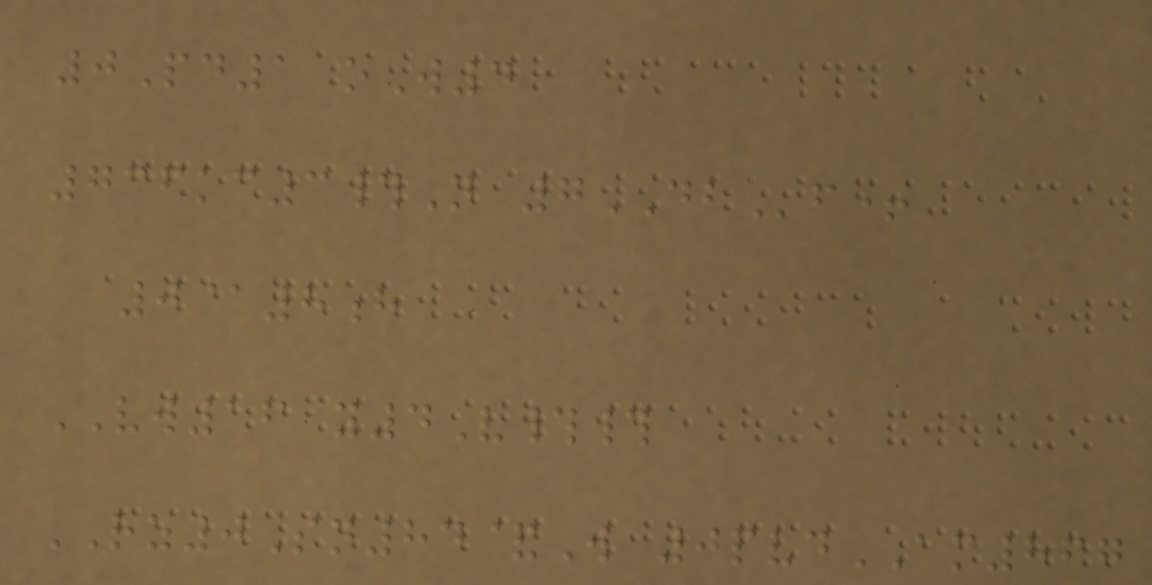0Pd1 oW4
736kc3#N 7DBf+
0@8h
VW16 y4V##
RZ0Sn84&W 0pvdAM867
